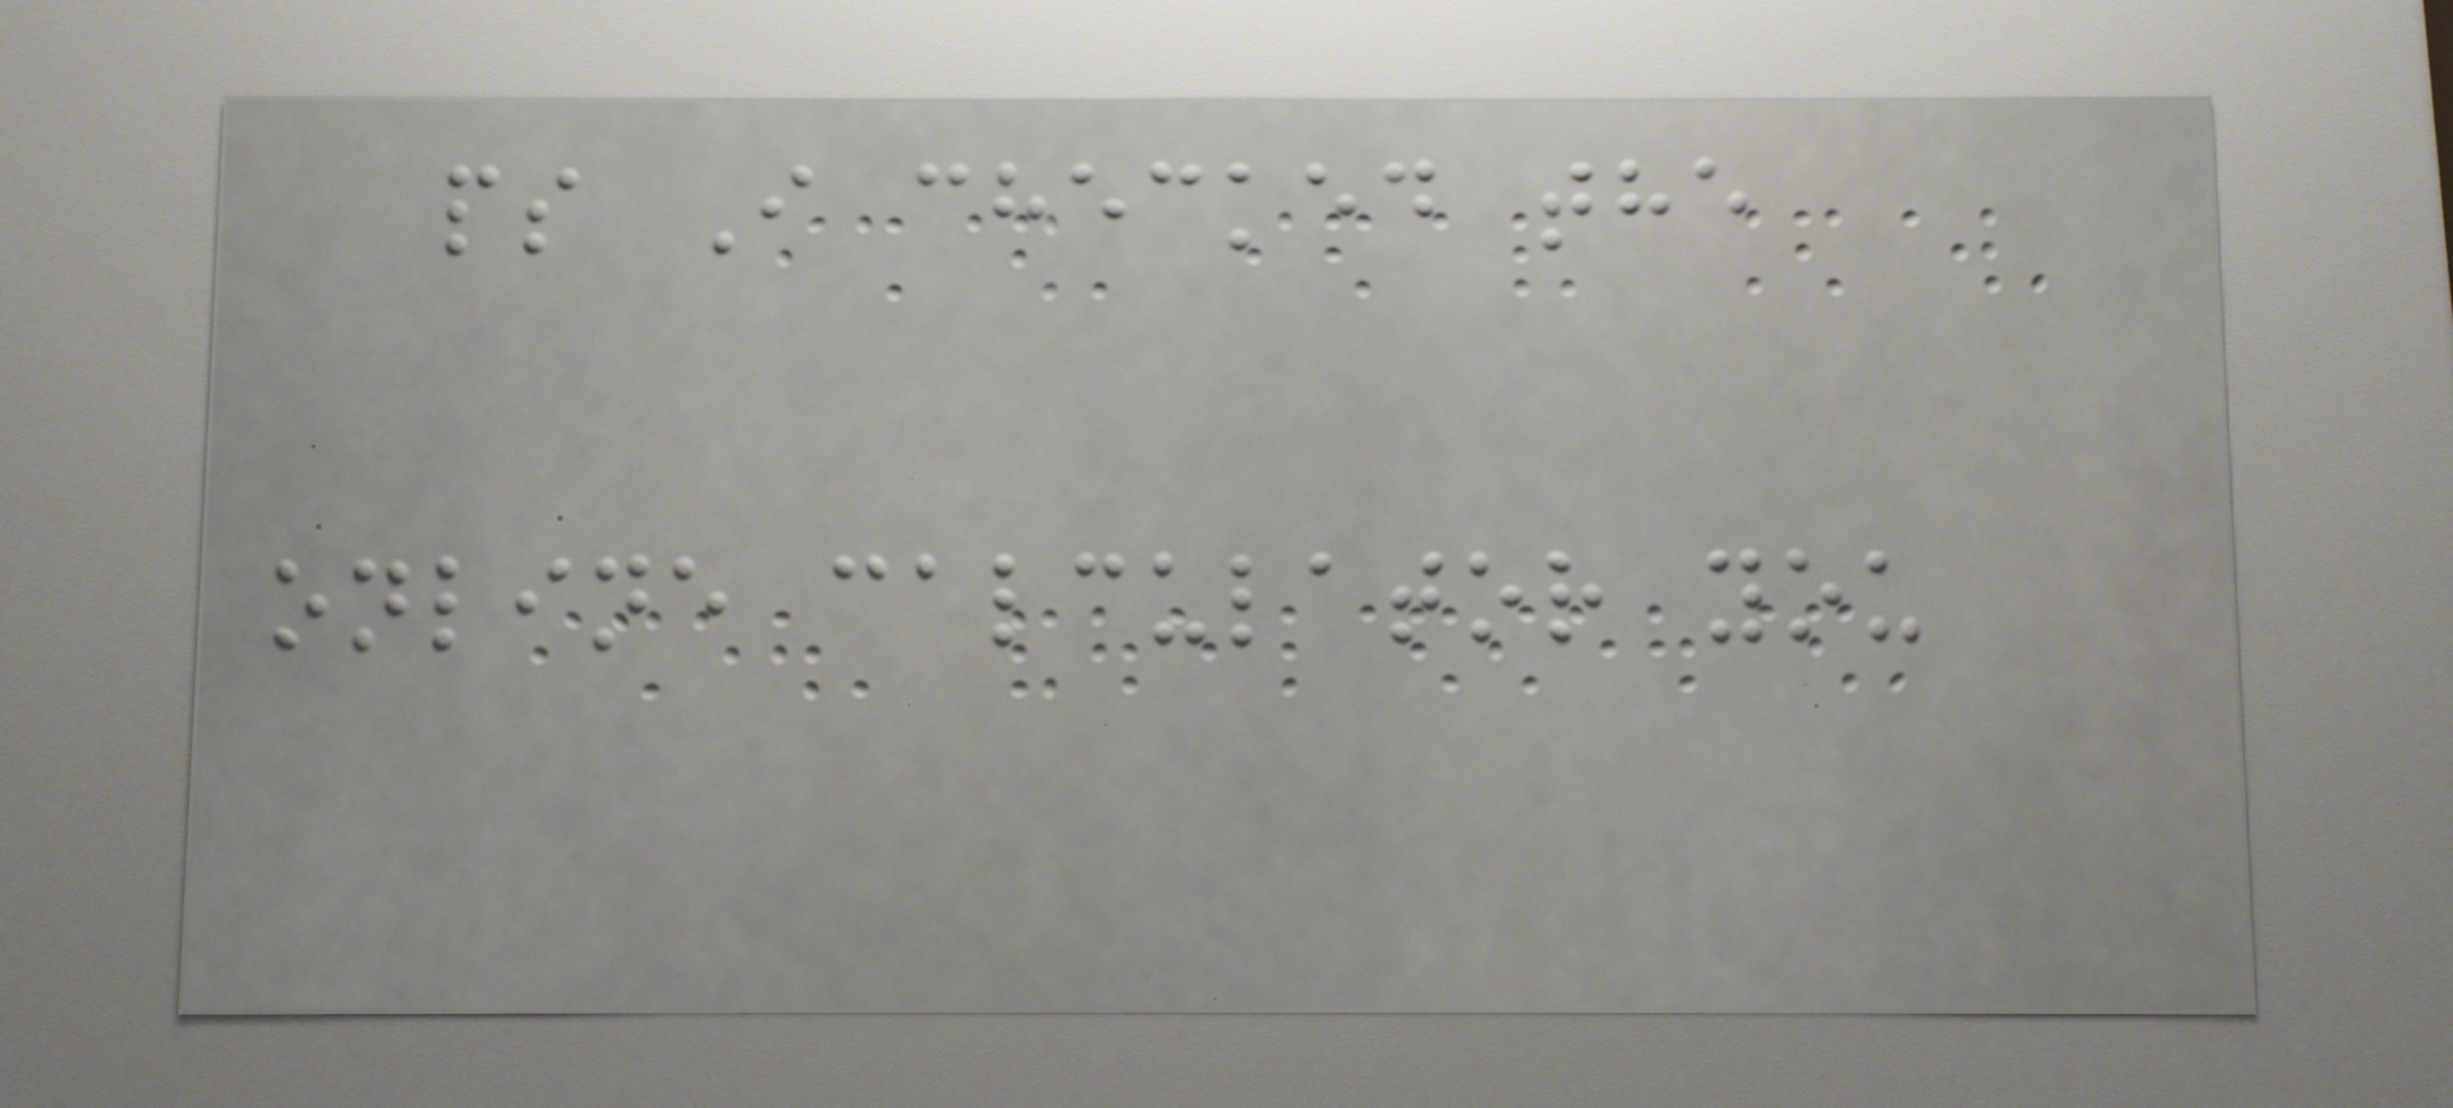ps I checked the
online calculator you
